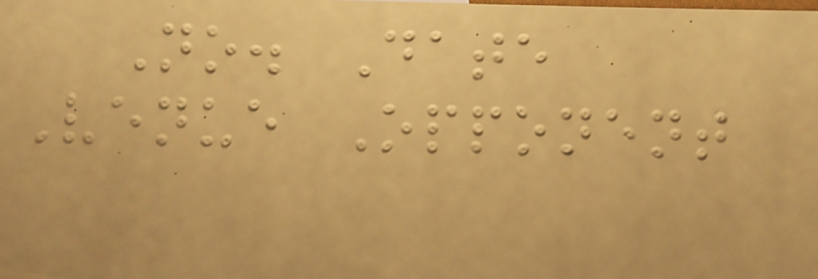No. Date
Venue Opponent
